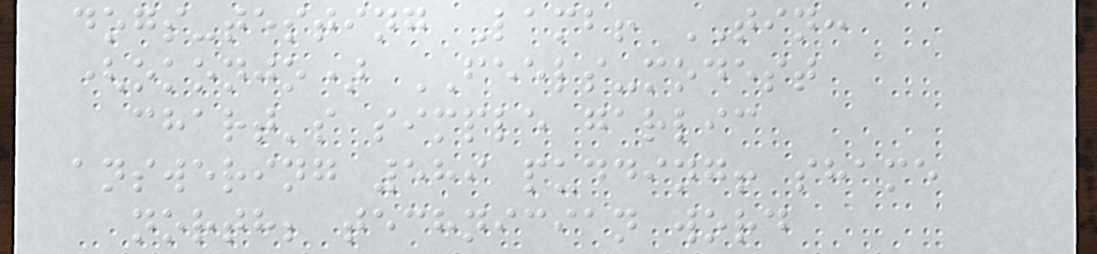dogs-testing Lamb! TIN:
(okonjo) FEELS-modest
chart's simple garlic
answering 589 pudding! shame
north; technician word
